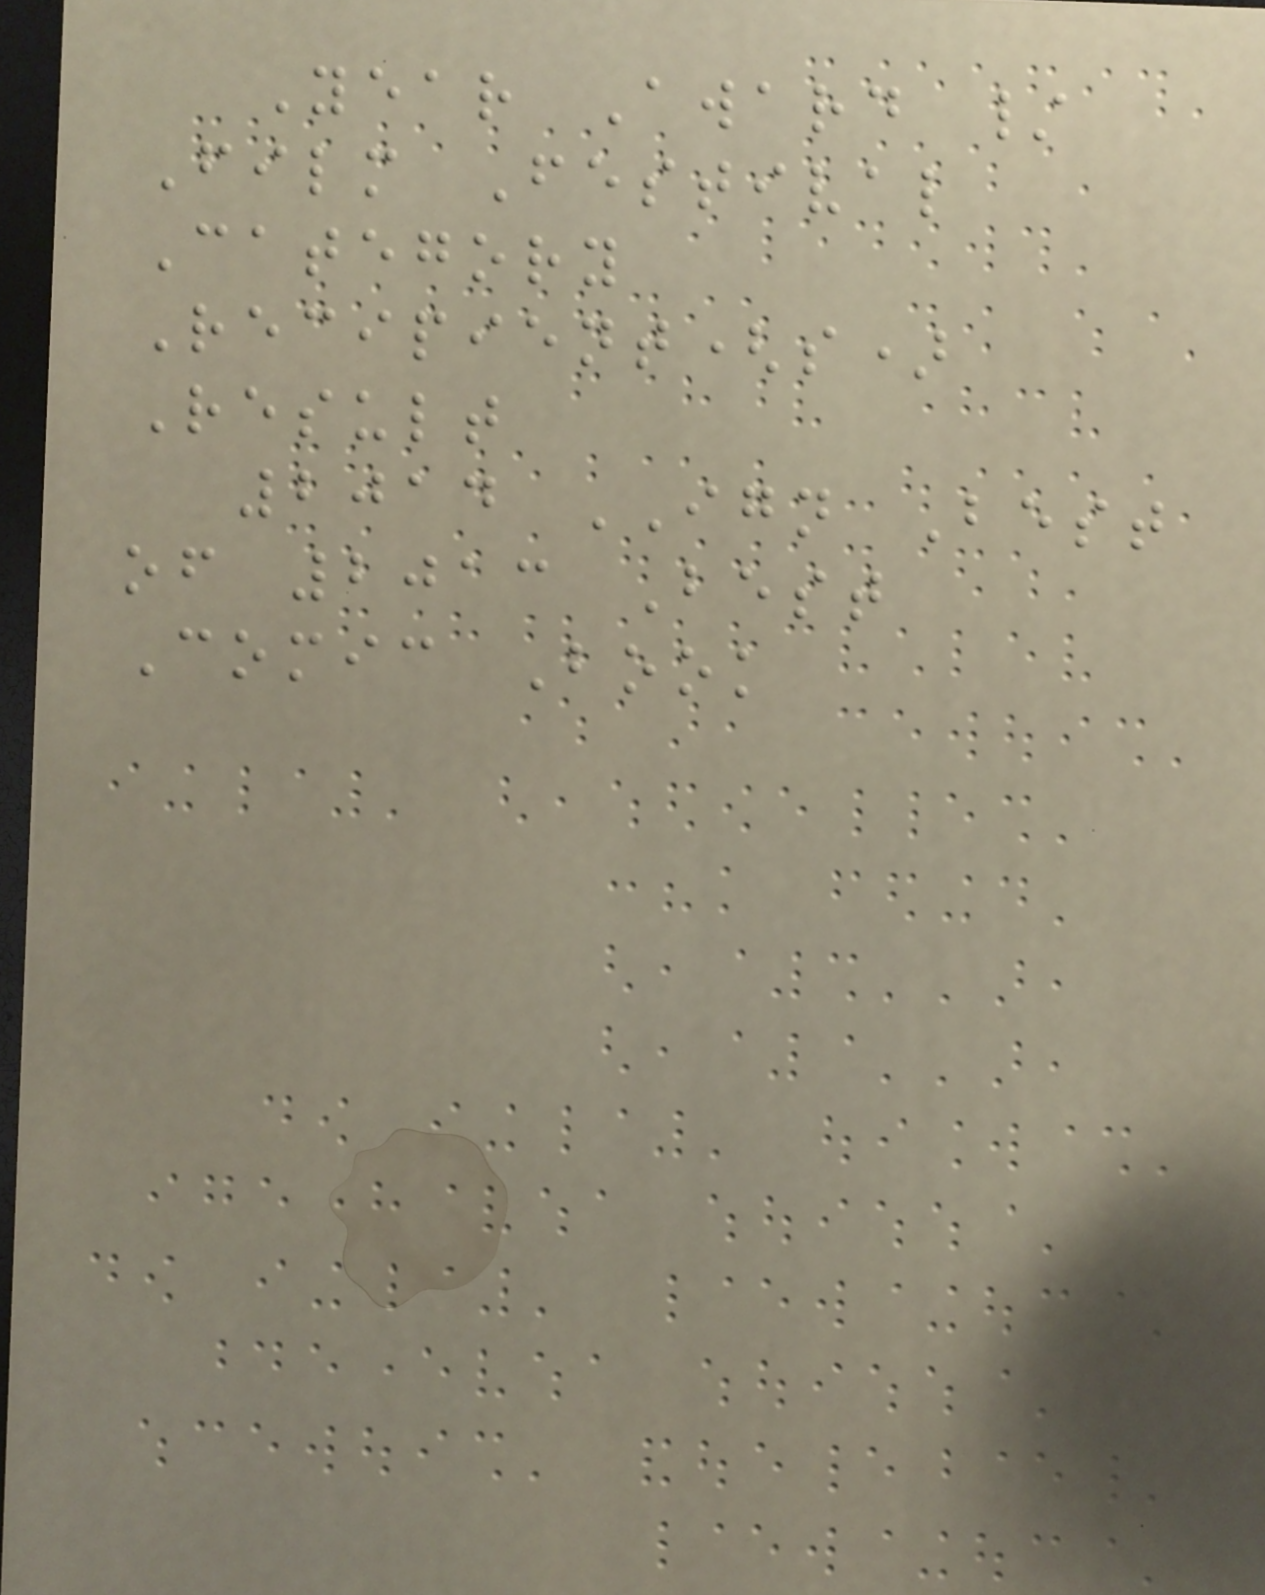Year Award /
Film Festival
Category
Recipient(s)
Result
2014 IGN Best
of 2013 Best
Comic Book
